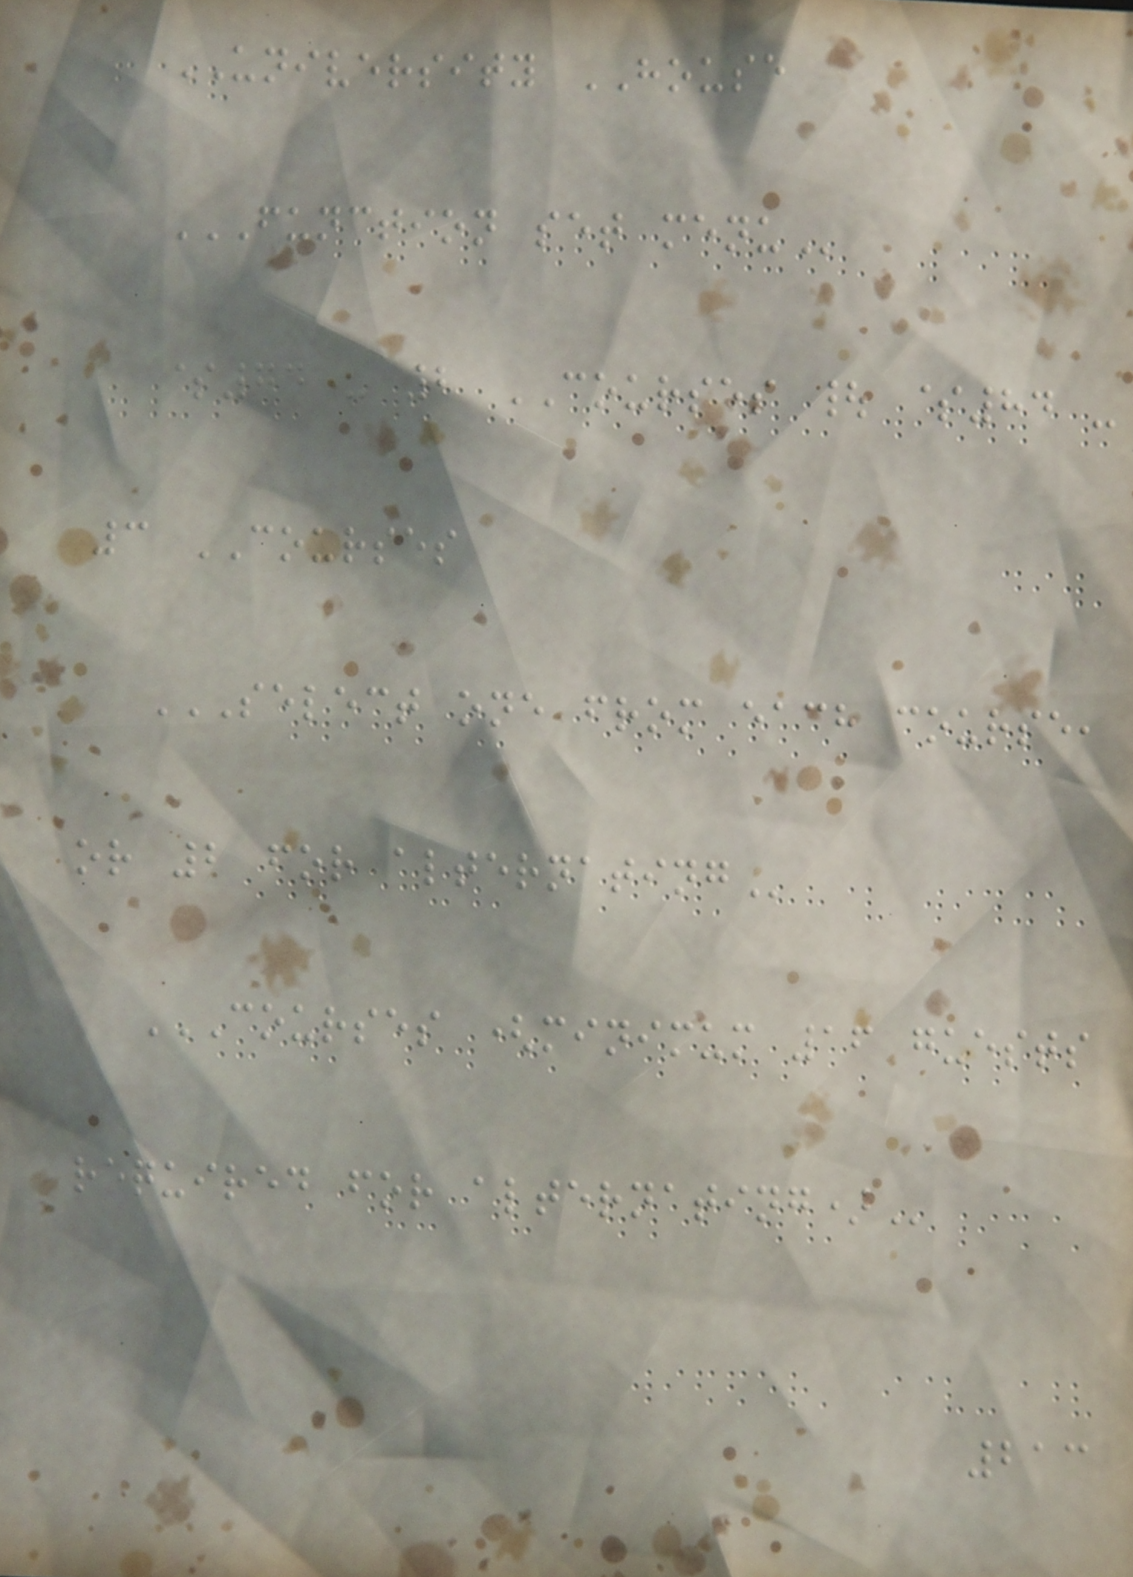UNIVERSITY HOUSE
FUNCTION SET MENU
$74 - 2 COURSES | $84 -
3 COURSES
SELECT ONE FROM EACH COURSE,
OR 2 FOR ALTERNATING
COURSES (MINIMUM 16 GUESTS
REQUIRED FOR ALTERNATING)
213
